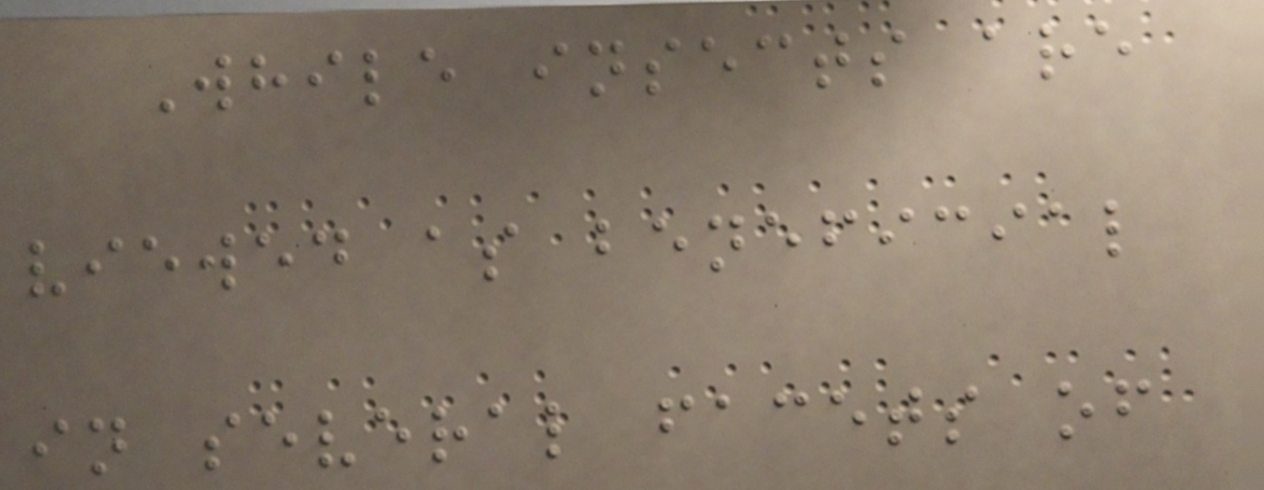While insects are
viewed as beneficial
in several facets of
